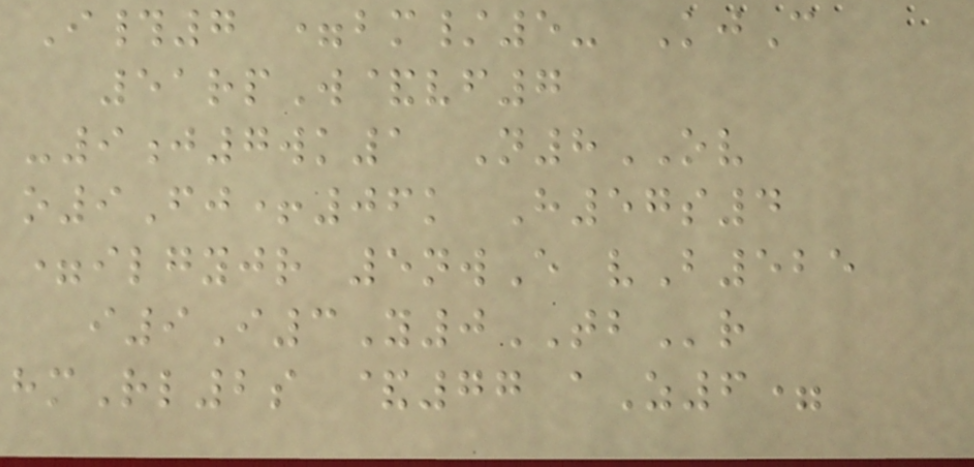I#7 =bm/5- KjC
51rpW&vf7
-9j7wk1 N8OV
o9Fj+06k H57s4
=ilgyjr 5nwE vB525
i9I3Y0TBr
hmRl2s &77 aZ6=
